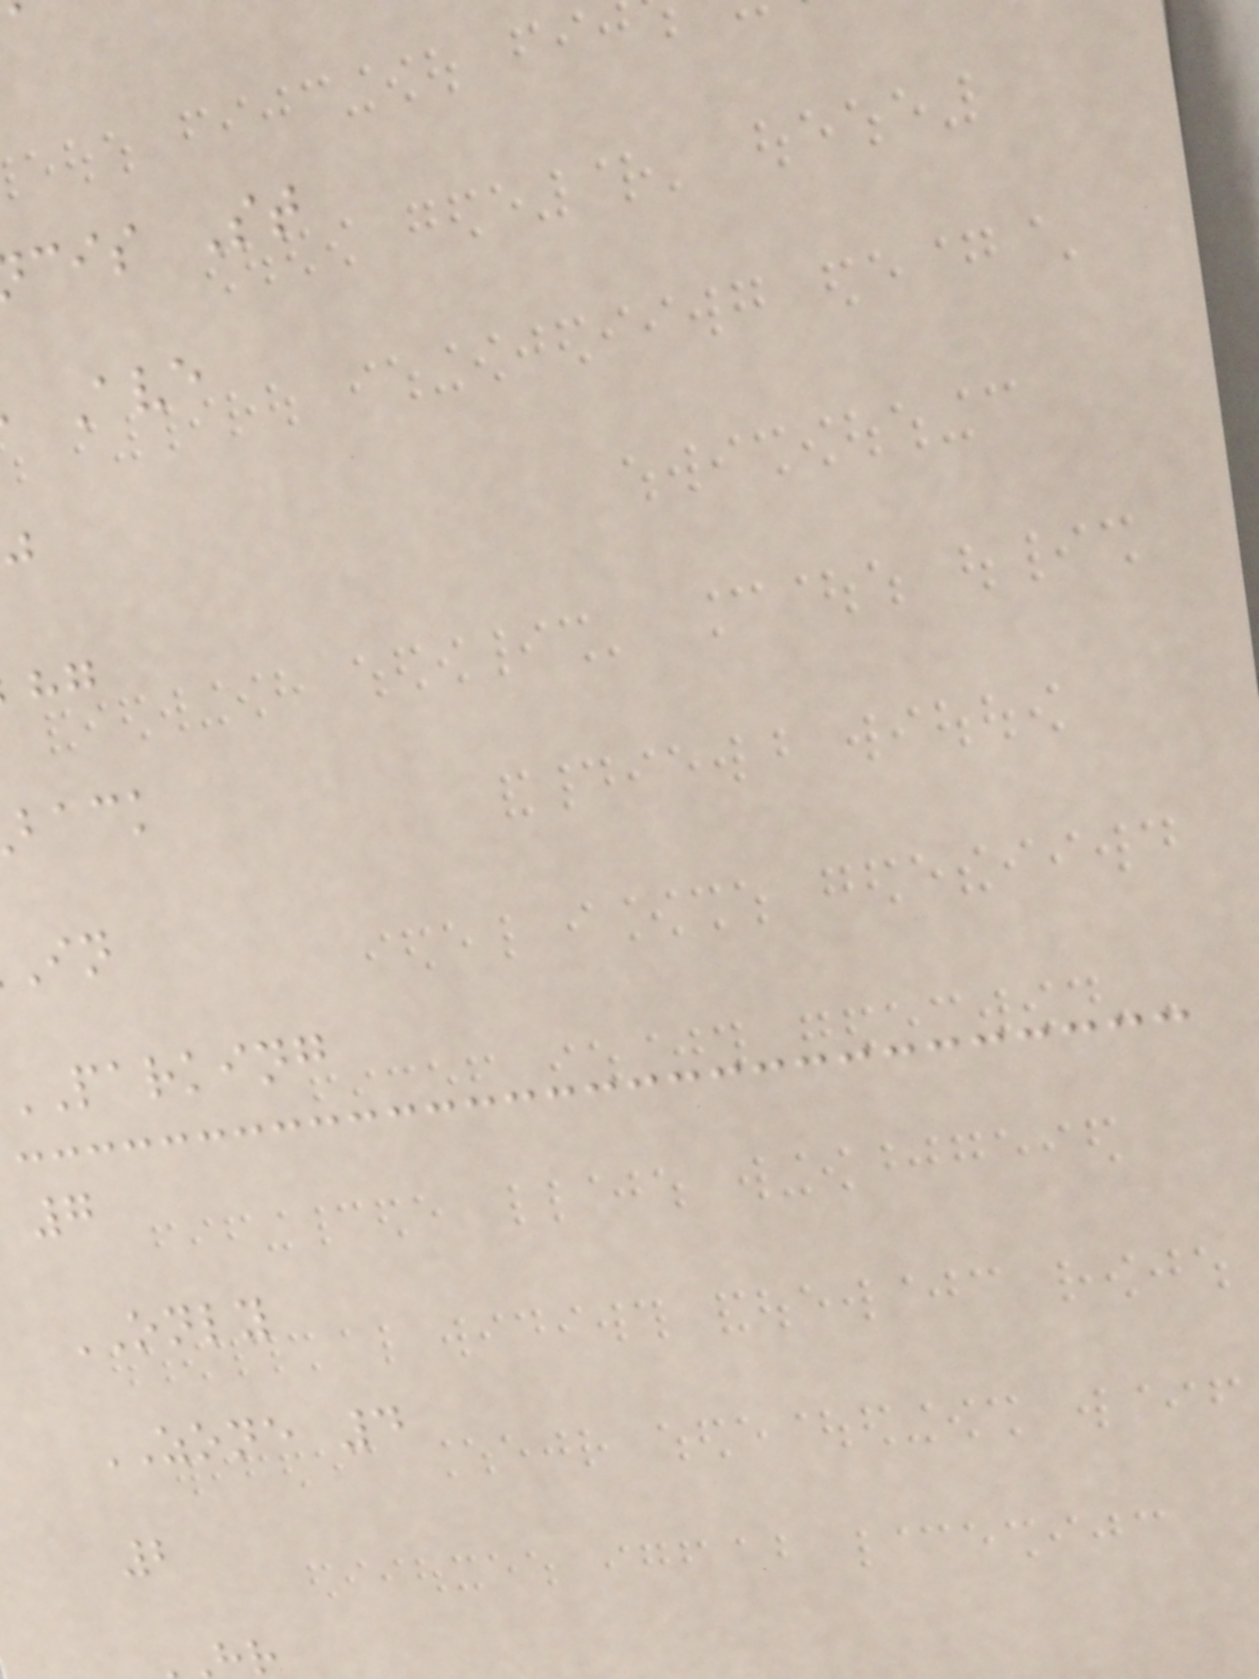cis St
Ave
back
parking
7
ONLY
ZONE 4
2
